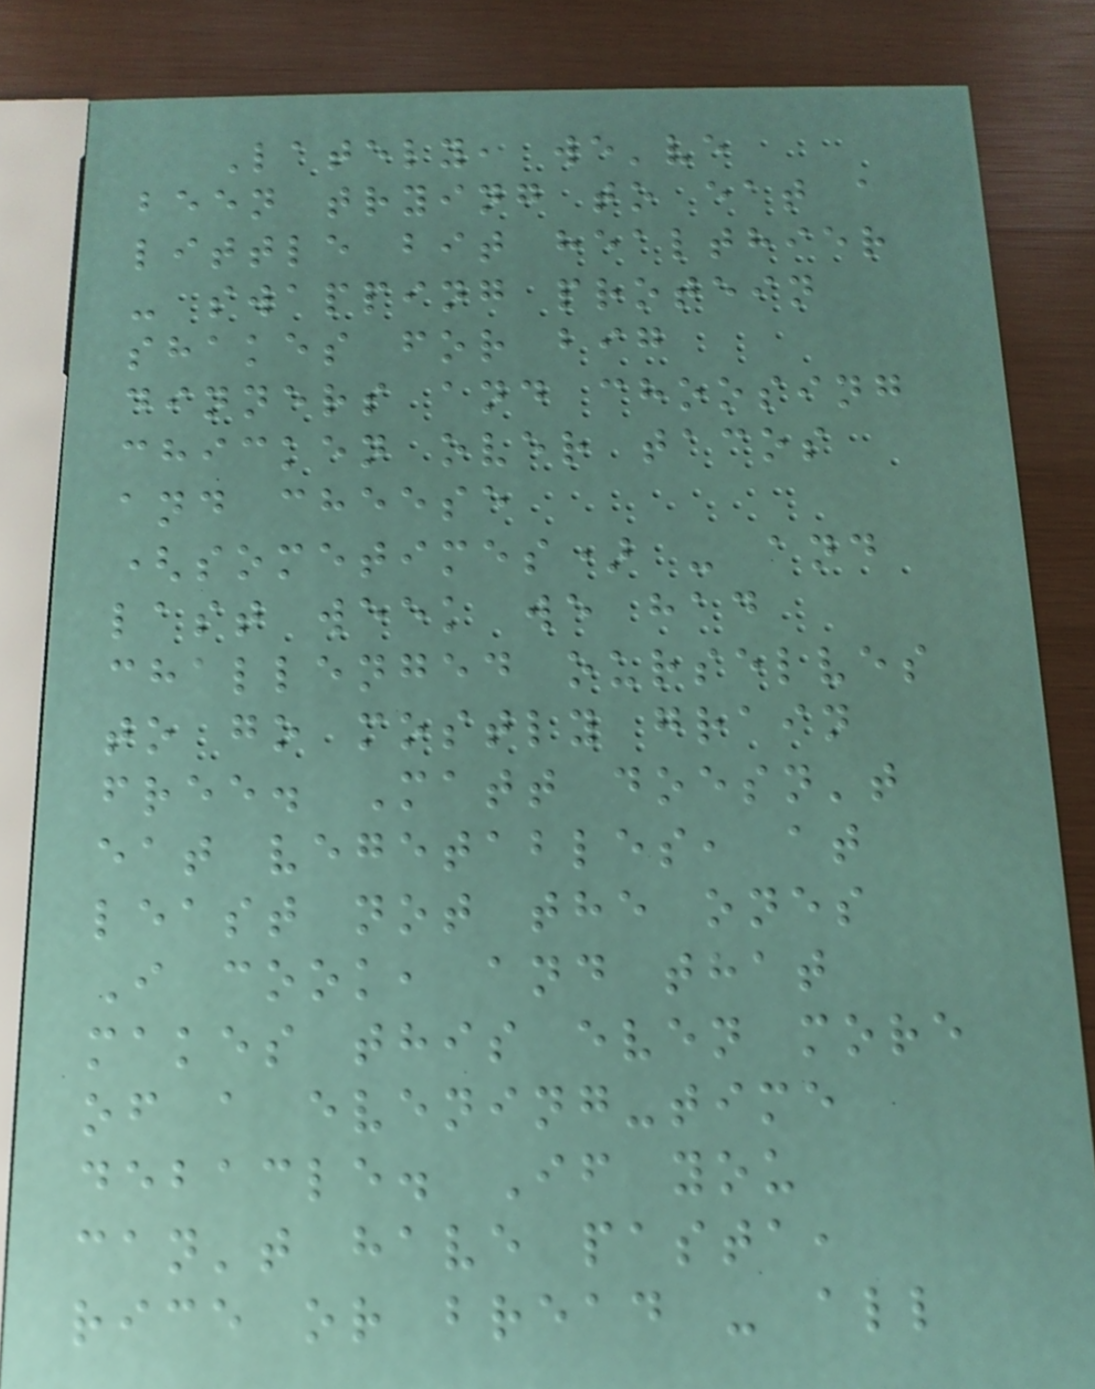Lately, we've
been trying to eat a
little bit healthier
- swapping protein
shakes for big
dinners and choosing
chicken over tacos
and cheese
(sometimes) - and
last week we had
challenged ourselves
to go mostly grain
free. Matt doesn't
eat vegetables, at
least not the ones
I cook, and that
makes this even more
of a evening-time
debacle. If you
can't have pasta,
rice or bread - all
